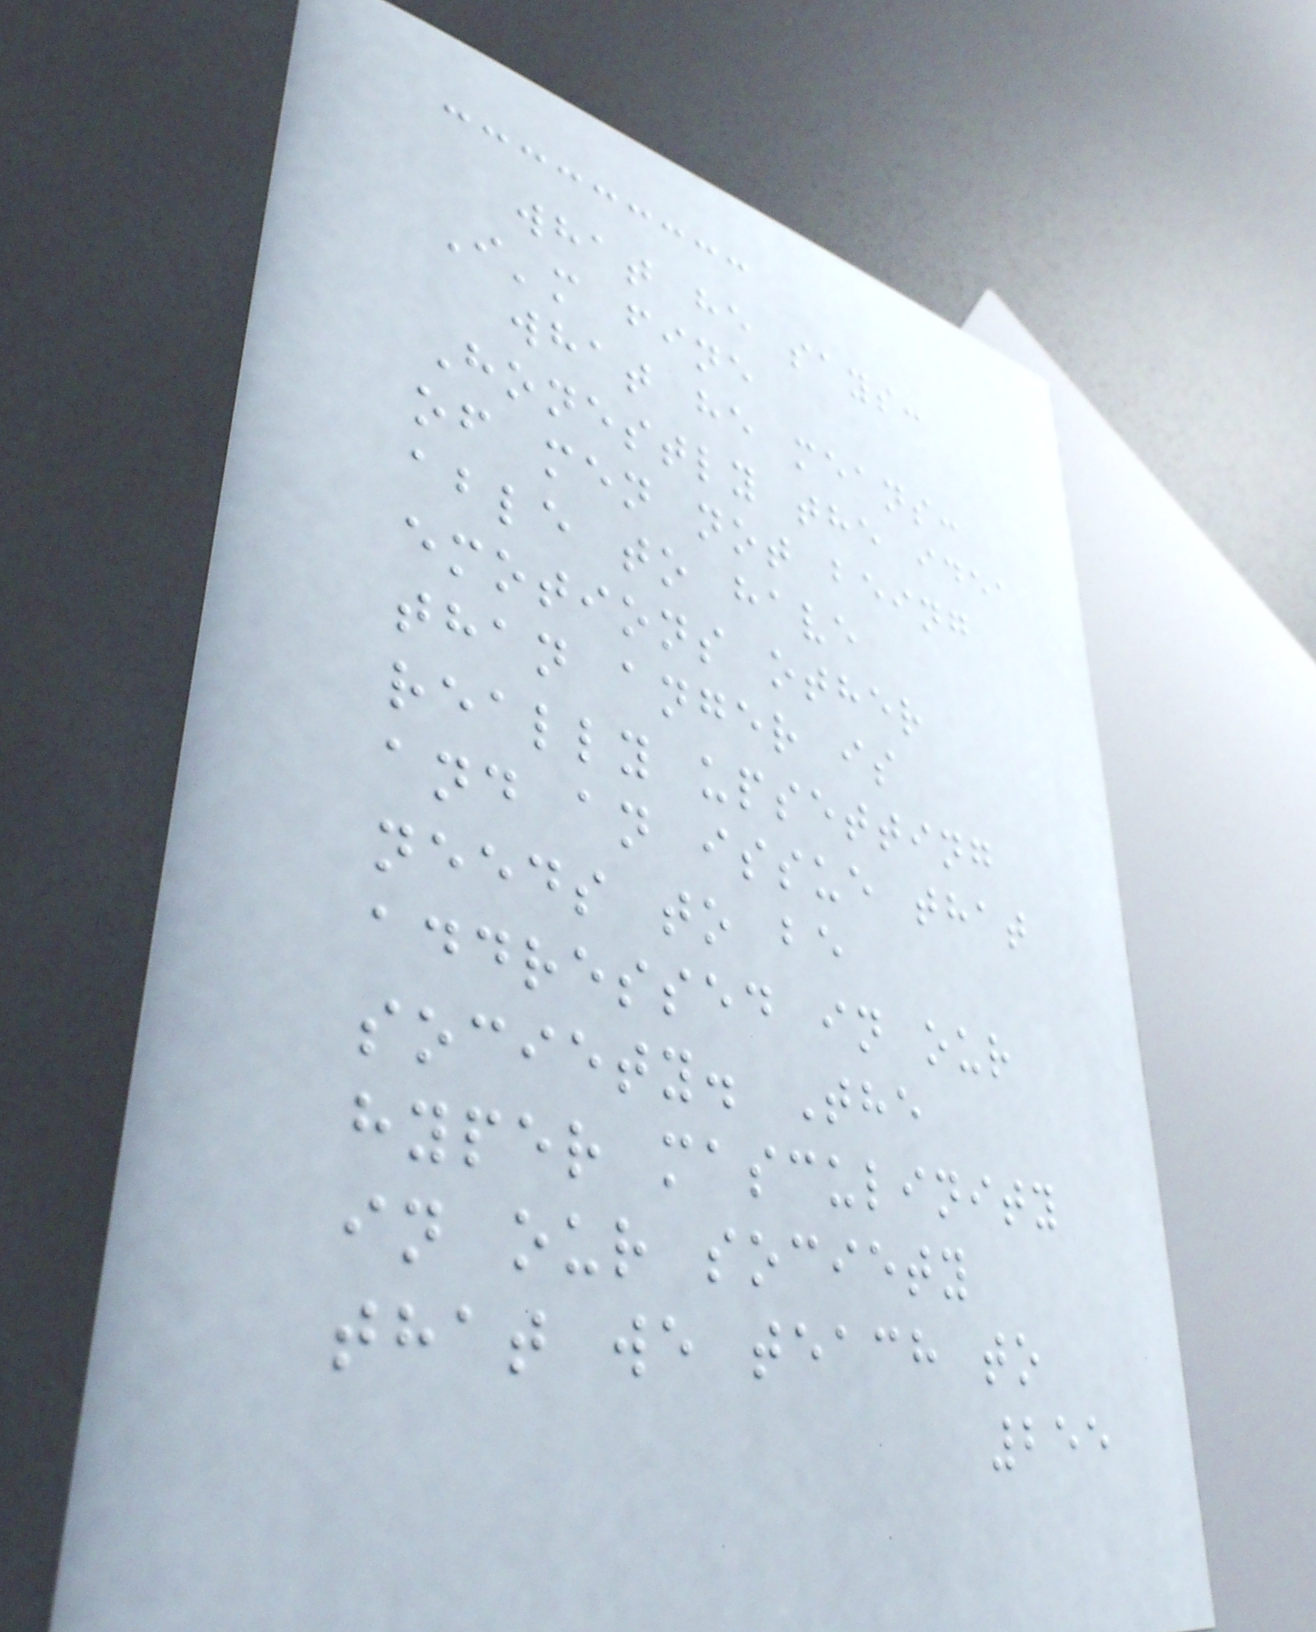what he says:
I'm fine
what he means:
Honestly the idea
of men not being
able to have
emotions other
than anger is
really upsetting
and an issue that
needs to be
addressed in our
society. The
hyper masculinity
in our society
that we teach to
255
